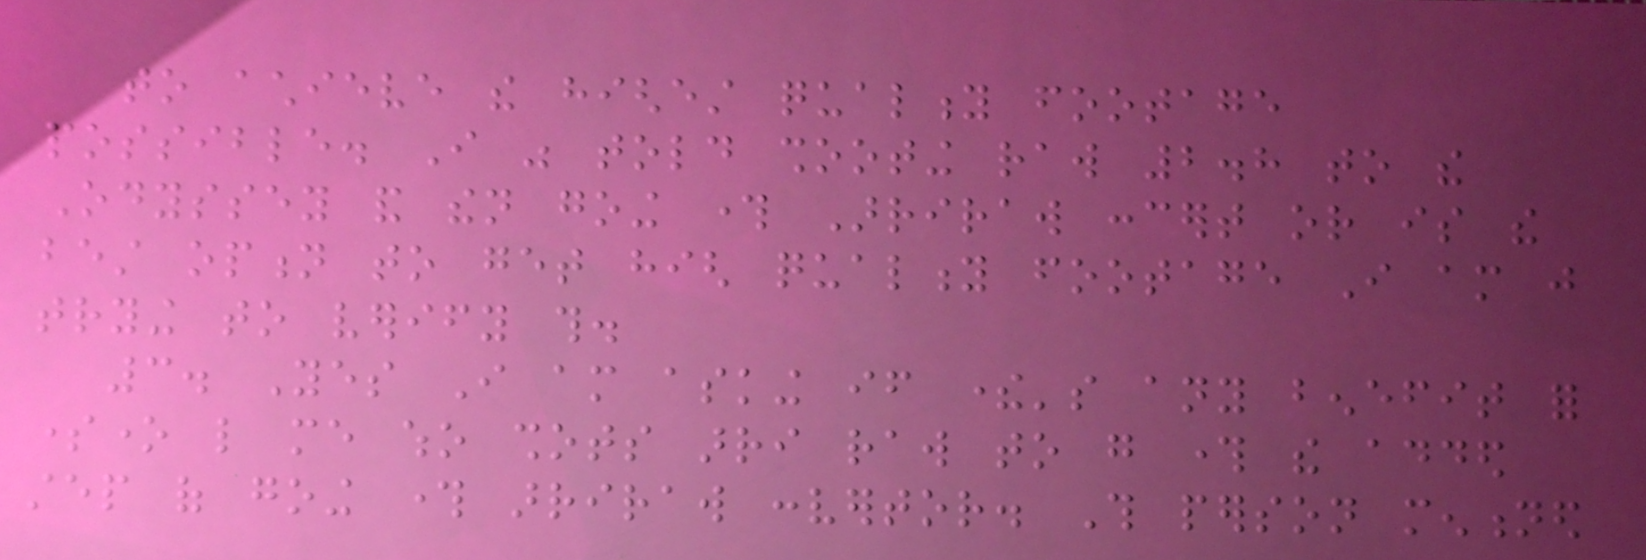to achieve the highest quality footage
possible. I was told shooting raw 2.8 to the
Odyssey and then going through Arriraw concert or is the
best option to get high quality footage I am just
trying to verify this.
3. Yes I am asking if there's any benefit for
someone like me who shots arri raw to go through the added
step of going through arriraw convertor. This person mentioned
